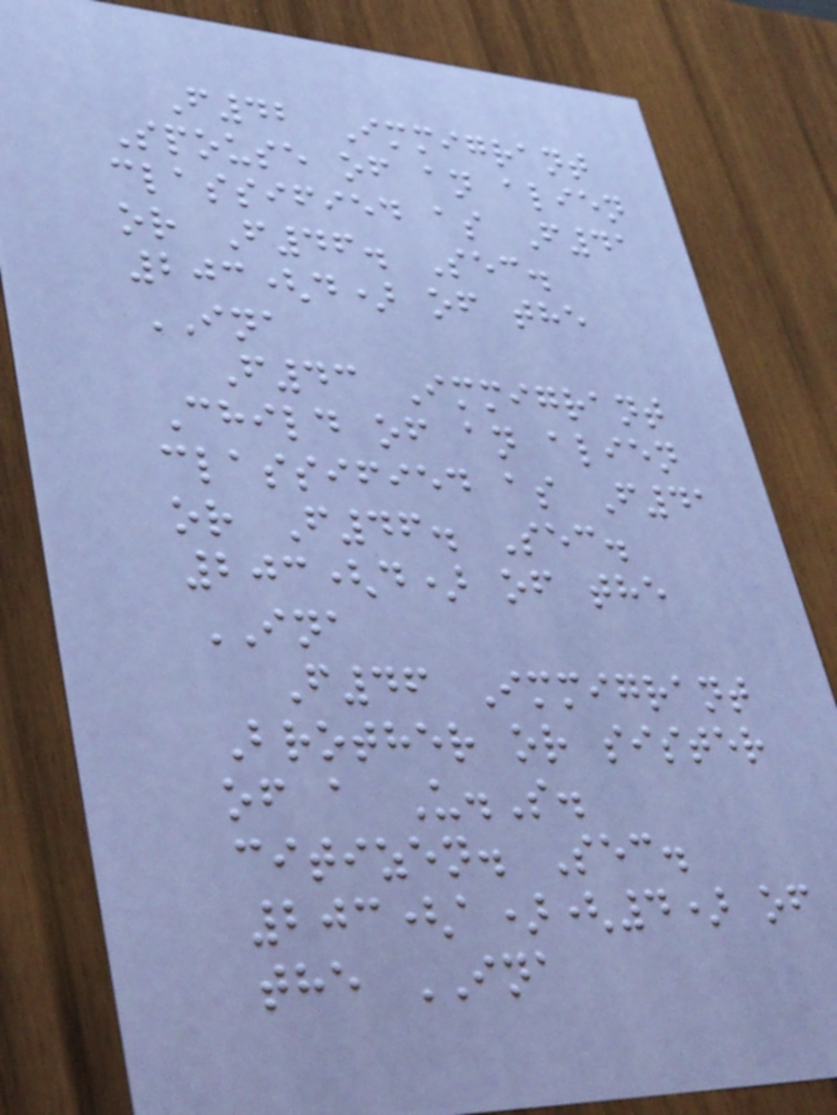F42 Immigrant
Spouse of an alien
classified as F41
or F46. Sec.
203(d) of the
INA
F43 Immigrant
Child of an alien
classified as F41
or F46. Sec.
203(d) of the
INA
F46 Immigrant
Brother or sister
of a U.S.
citizen. Sec.
203(a)(4) of
the INA
